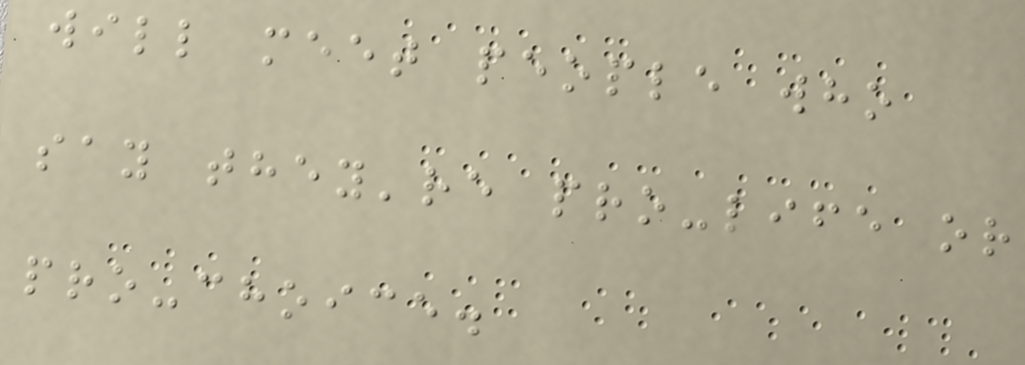will meet people who
say they're pro-life or
pro-choice.
